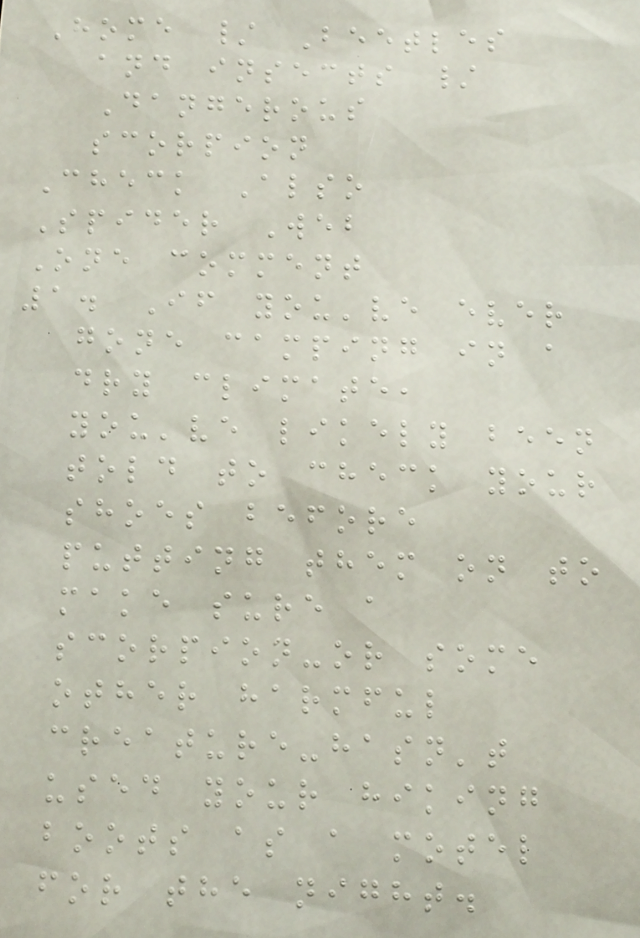Home / Beetles
and insects /
Dangerous
scorpion
Check Also
Spider Web
One comment
1. If you've ever
gone camping in a
dry climate,
you've likely been
told to check your
shoes before
putting them on to
make sure a
scorpion-or some
other harmful
creature-hasn't
used your hiking
boots as a motel
for the night.
